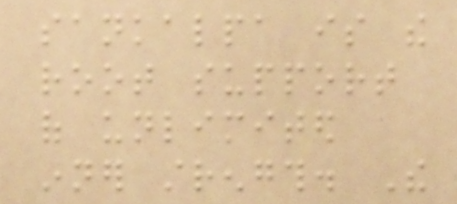sankalpa is the
root support
of unlimited
inner strength. The
